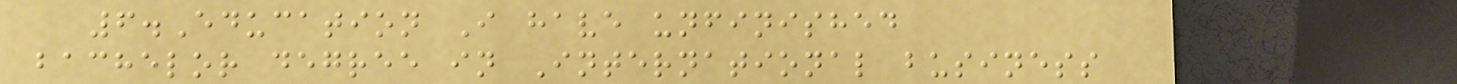6.Education I have unfinished
bachelor degree in International business
